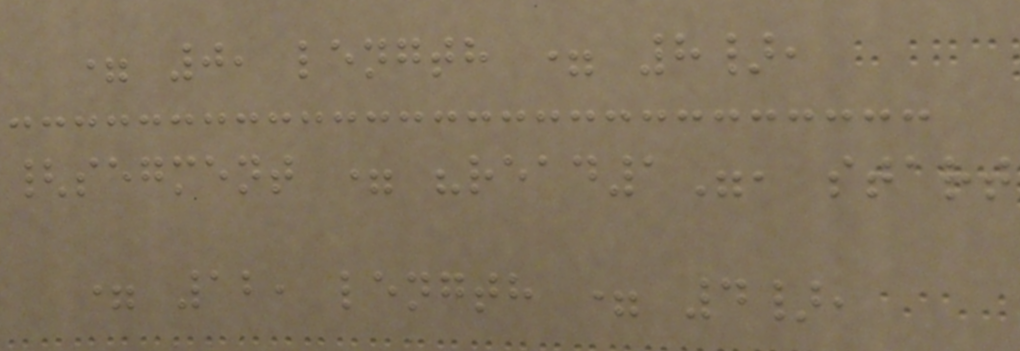= 0, length = 8},
{segment = "read1", start
= 12, length = 4},
